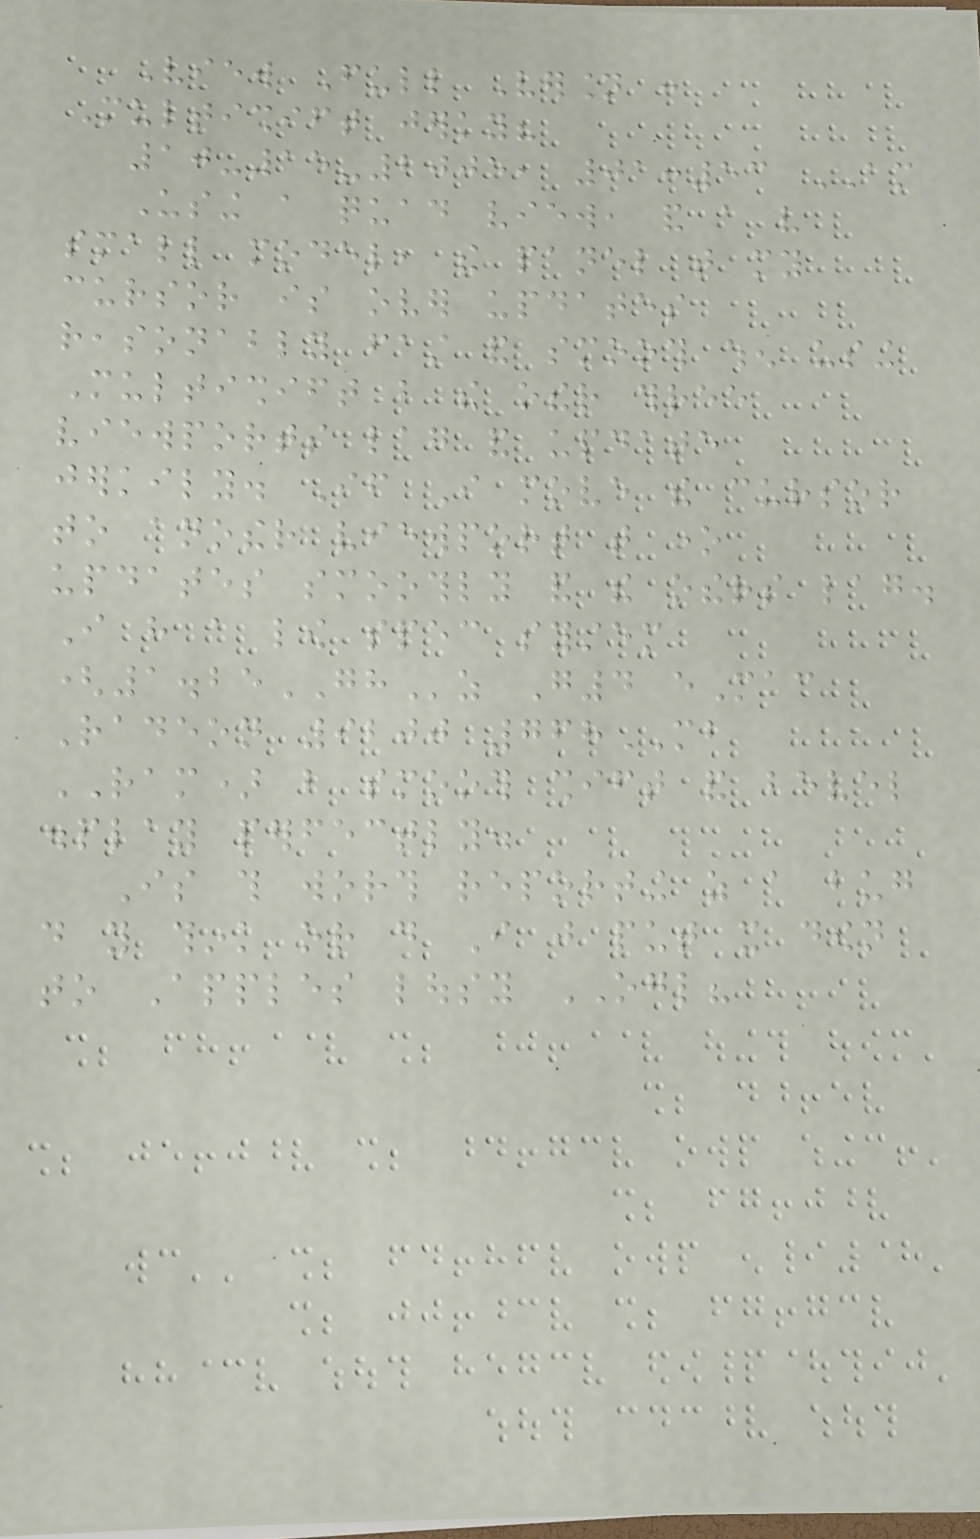View Full Version :
Multishift jerky?
10-15-2005, 01:53 AM
Using a quad view, and a very
small model, the panel that my
cursor is over updates
reasonably fast and smooth when using
Multishift but the other three
viewports lag and update
jerkily. If I move the cursor
to another viewport that one
updates smoothly and the others lag.
I have a low spec system
(1.25GHz G4 eMac
Radeon 9200 768MB
RAM) but smooth shift and bevel
display perfectly.
Is this worth reporting as a bug
do you think or do I just put it down
to Apples lousy OGL?
